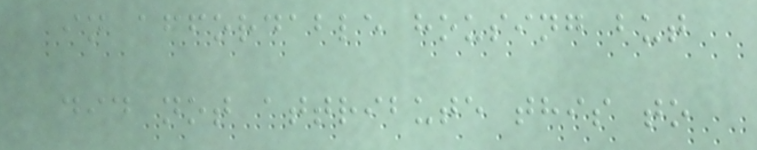in affordable housing but
did not attribute this to
